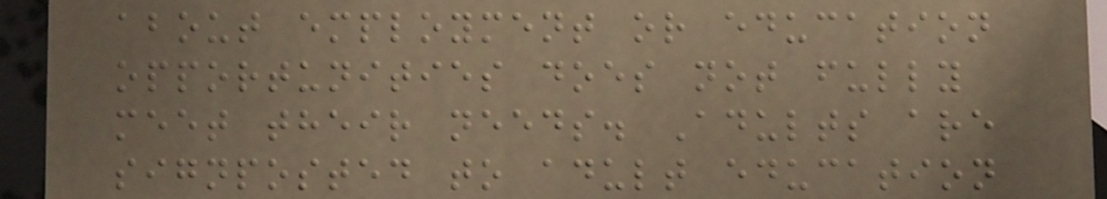about employment or education
opportunities does not fully
meet their needs. Adults are
signposted to adult education
